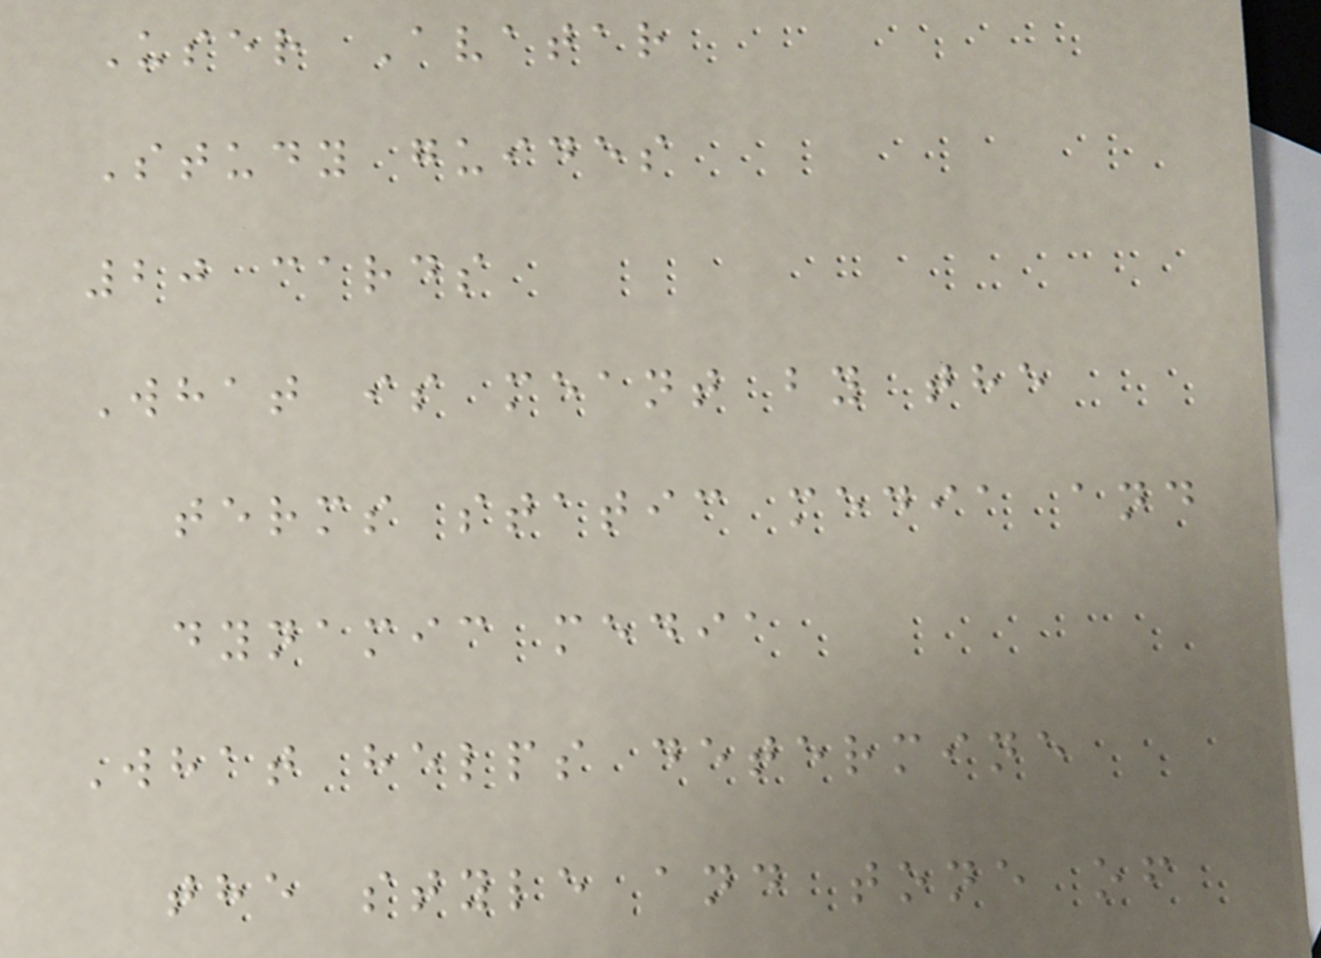User Avatar
Study guides
20 cards
What is meant by the
terms static media and
dynamic media
What helps determine
the style and tone of
